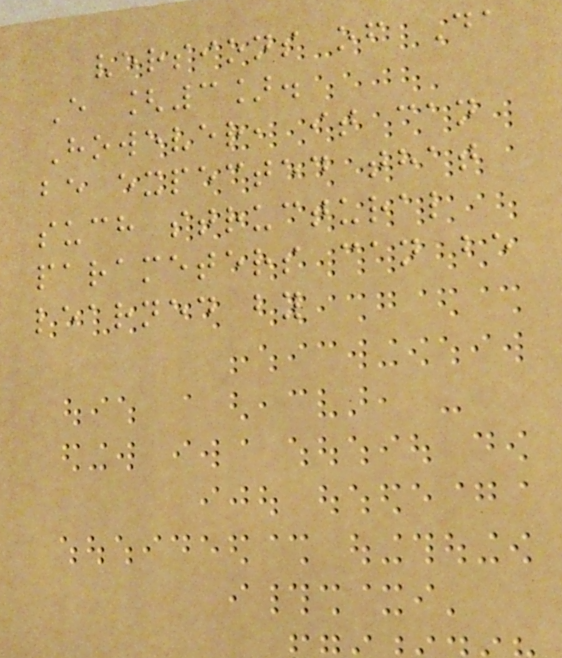versions of Da
E [3].
However, it can
be expected that
such structural
parameters can be
learned by
